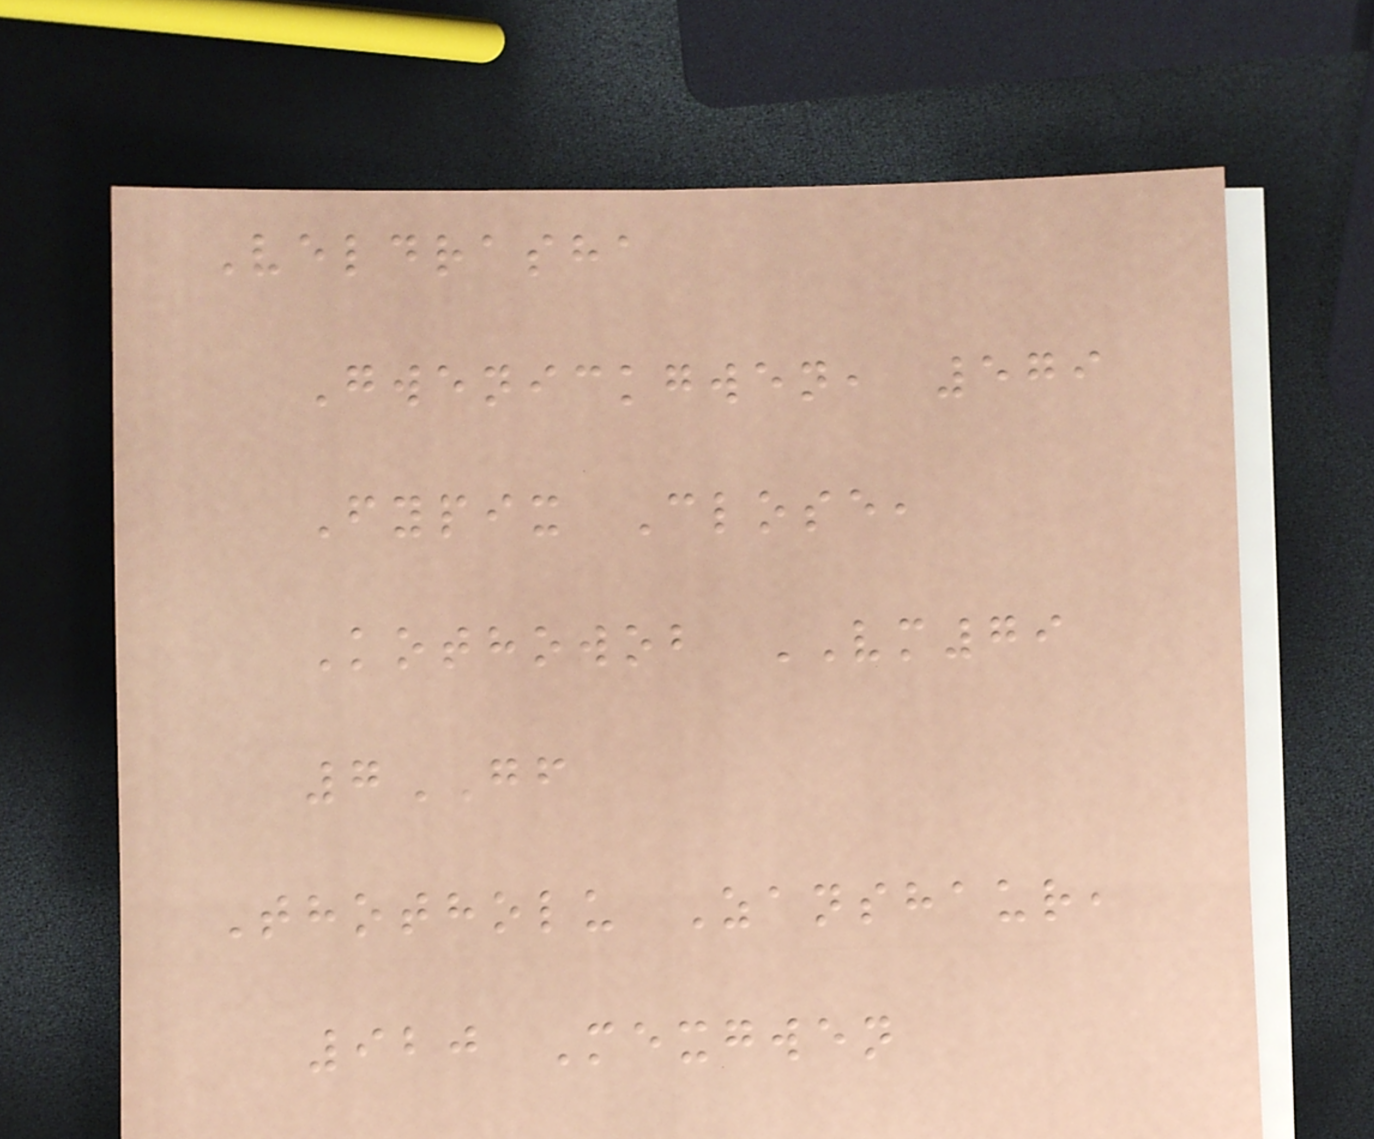Veldrasha
Gwenickgwen, 579
Fypix Close,
Kothowob VM79
7GF
Thotholu Zanshaur,
920 Mexgwen
